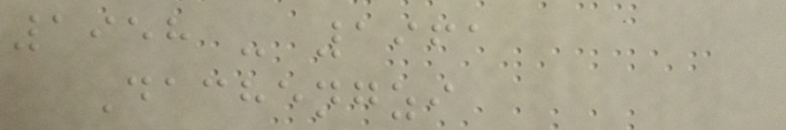1958 - 1961
Dachengzi
